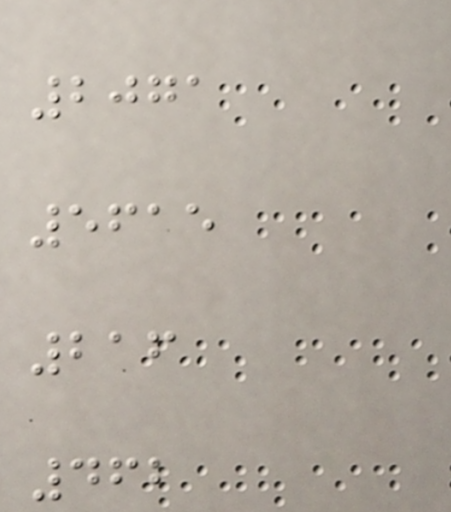2071
5615
216
462
